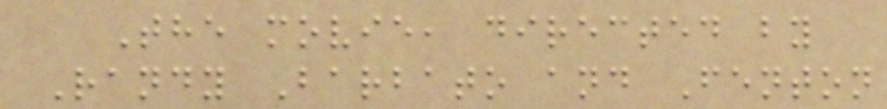The movie, directed by
Randy Barbato and Fenton
